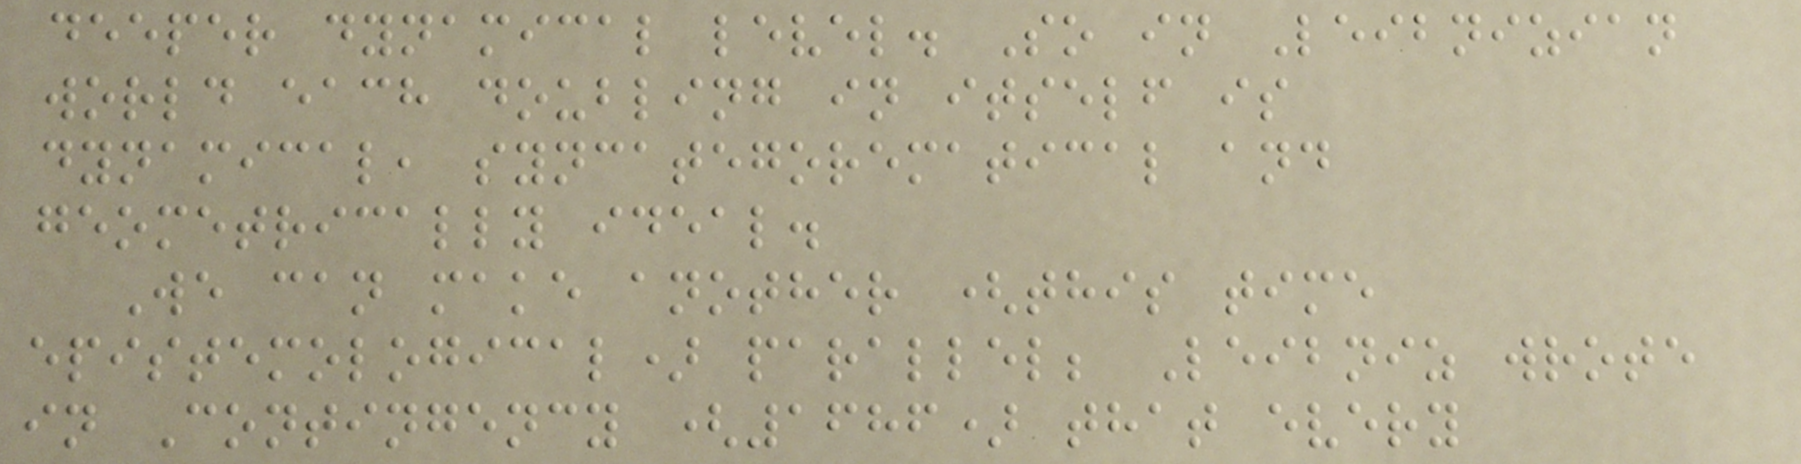deeper dynamical level. So in Leibnizian
world each doubling in itself is
dynamical, syncategorematical and
geometrically ideal.
We can make another (this time
epistemological) parallel; Leibniz wrote
in Contingency (1686) that every
